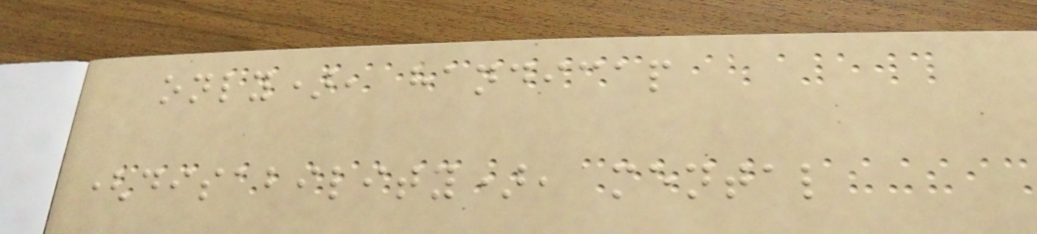only), handicap
(disability), mental
